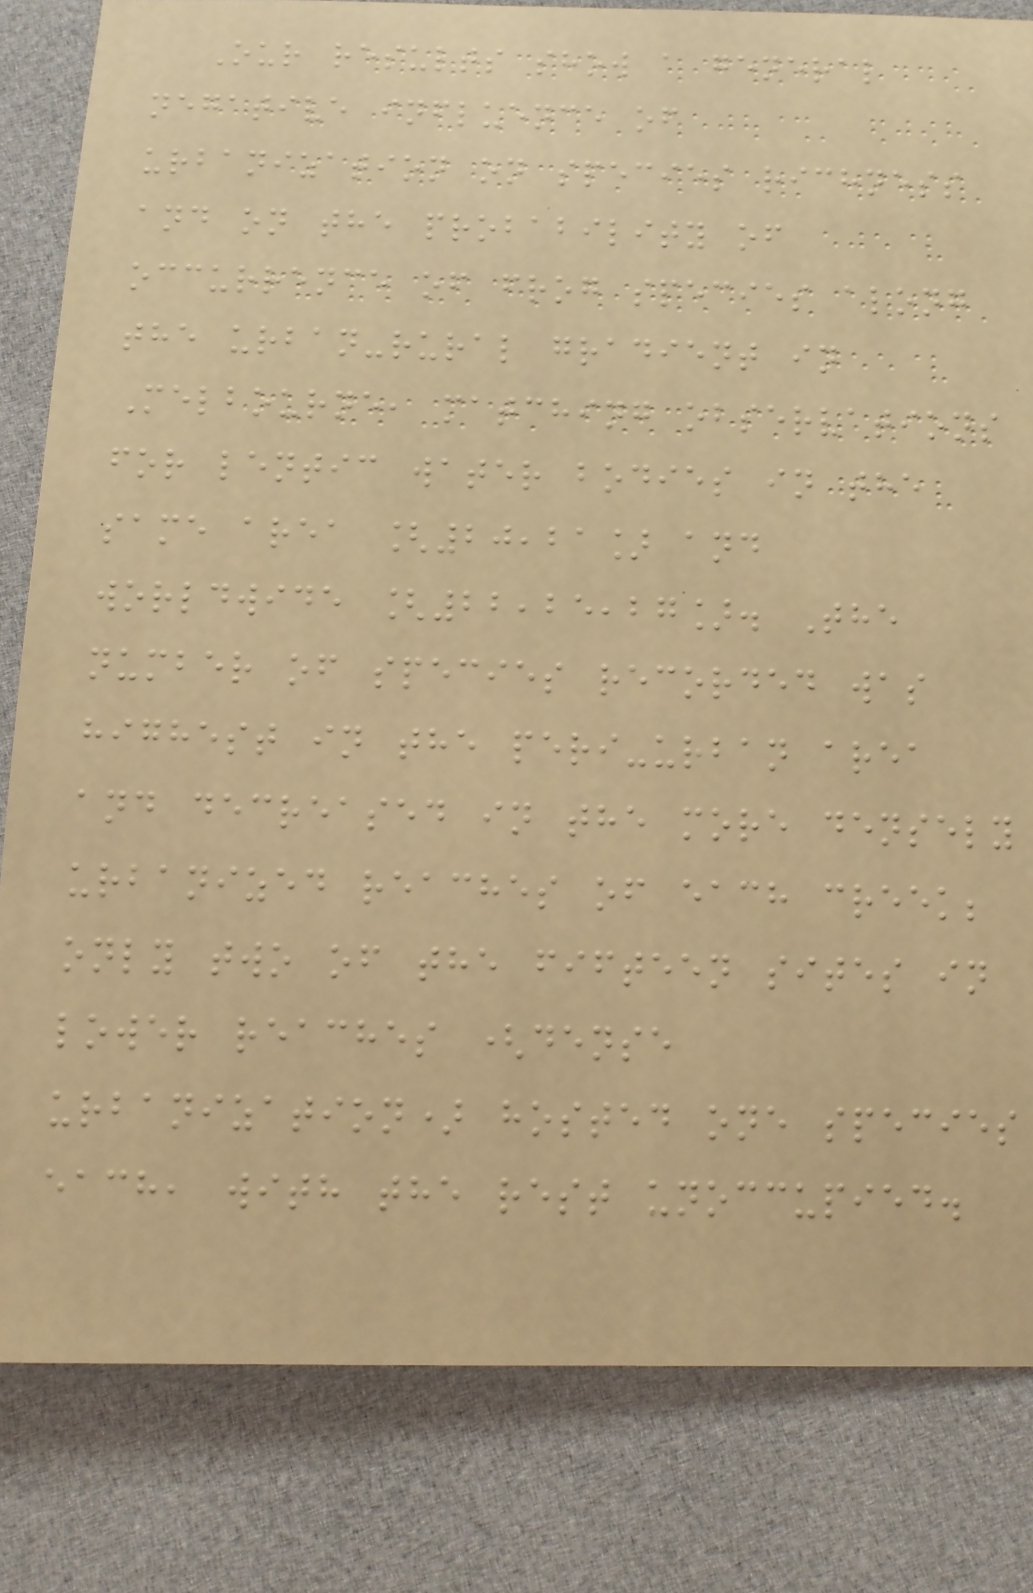Our results show a general
negative influence of
urbanization on species richness
and on the probability of
occurrence of frog species along
the urban-rural gradient in
Melbourne, matching observations
for lentic water bodies in the
same area [20,21] and
worldwide [22,25,27]. The
number of species recorded was
highest in the peri-urban area
and decreased in the more densely
urbanized reaches of each creek;
only two of the fifteen sites in
lower reaches (dense
urbanization) hosted one species
each, with the rest unoccupied.
